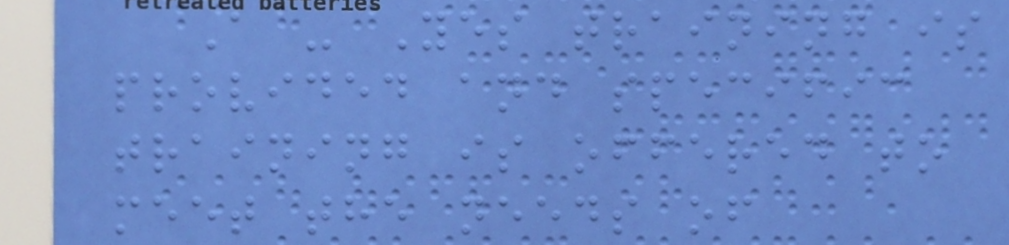A - Yes training is
provided and specific
training is offered to
meet the needs of
